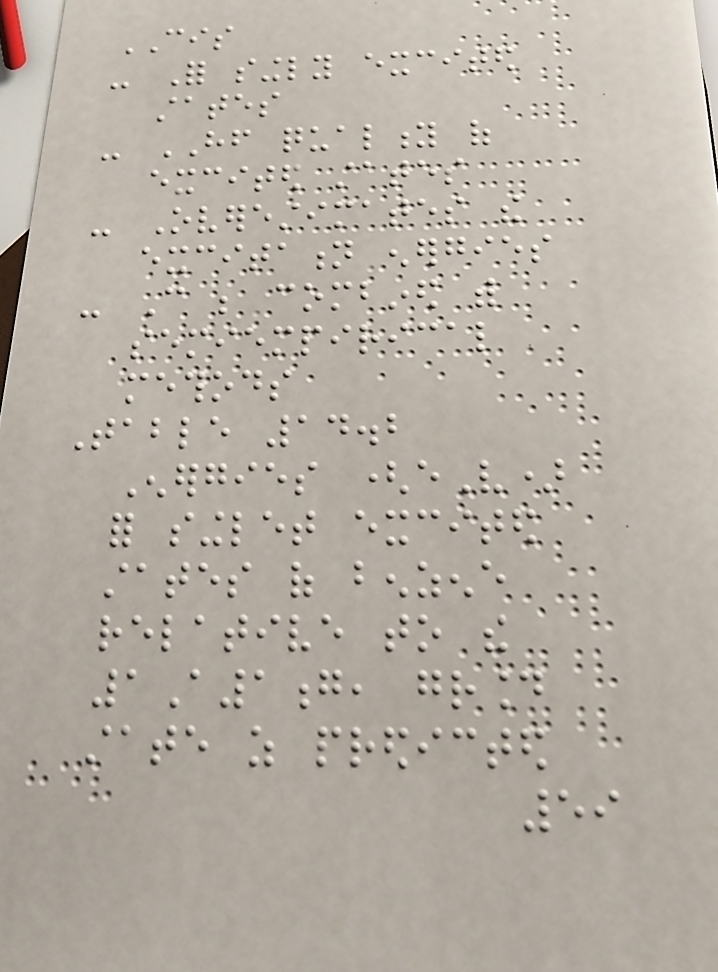CIS
- For singly excited
states
- HF quality of
excited states
- Overestimates the
excitation energies
- Can be combined with
semiempirical
methods
Table 14.2
Energies (eV)
for singlet excited
states of benzene
relative to the
1A1g, ground
state as predicted
59
